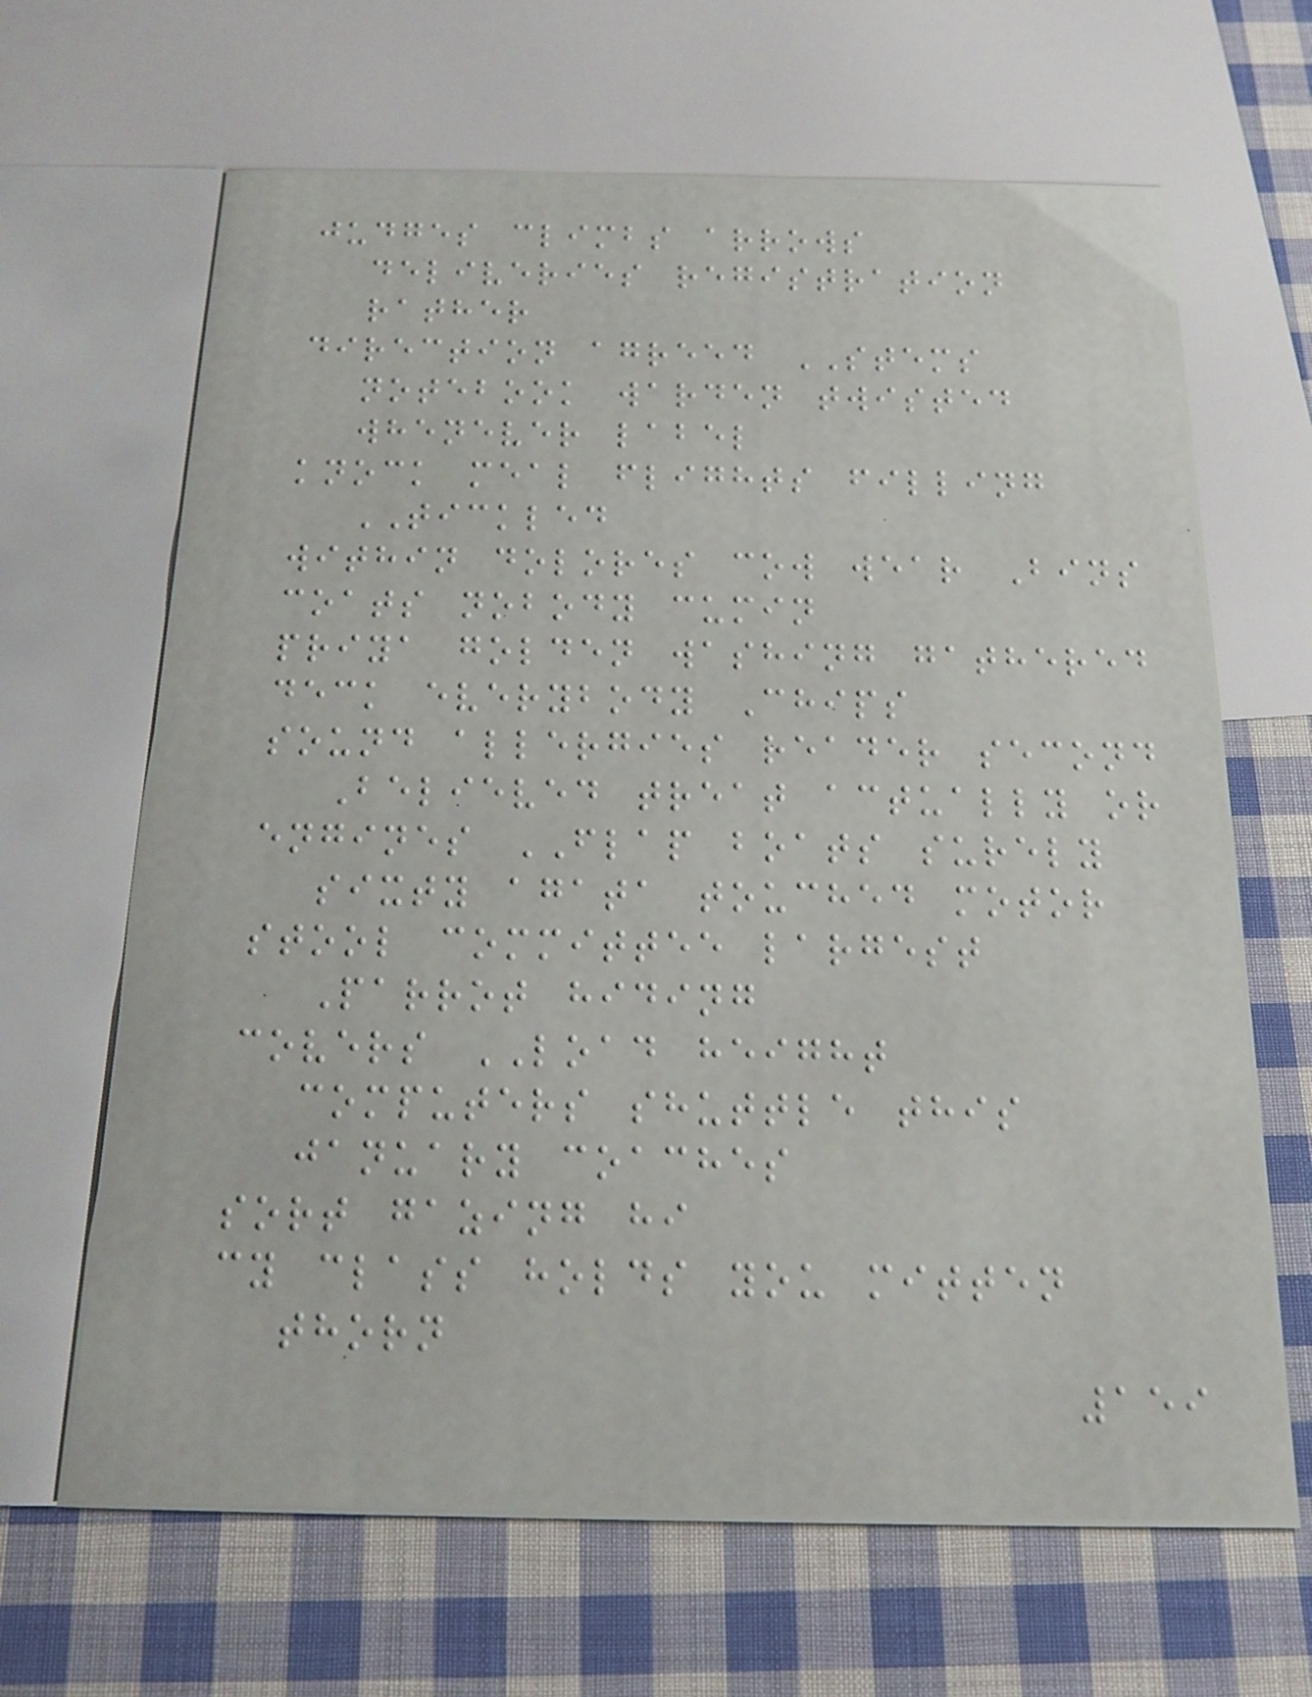judges climbs arrows
deliveries registration
rather
direction agreed STEMS
notebook warden twisted
whenever label
knock meal flights filling
TICKLED
within dolores cow wear Bins
coats nobody cumin
priya golden washing gathered
deck everybody Chips
sound allergies reader second
Believed treat actually or
engines FLAP boats surely
sixty agata touched motor
stool committee largest
Parrot hiding
covers LOAD height
computers shuttle this
january coaches
sort gazing hi
cy class holds you mitten
thorn
159
